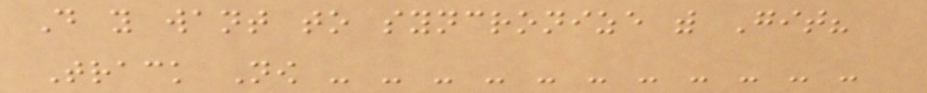Do you want to syncronize with Git?
Track Now - - - - - - - - - - -
